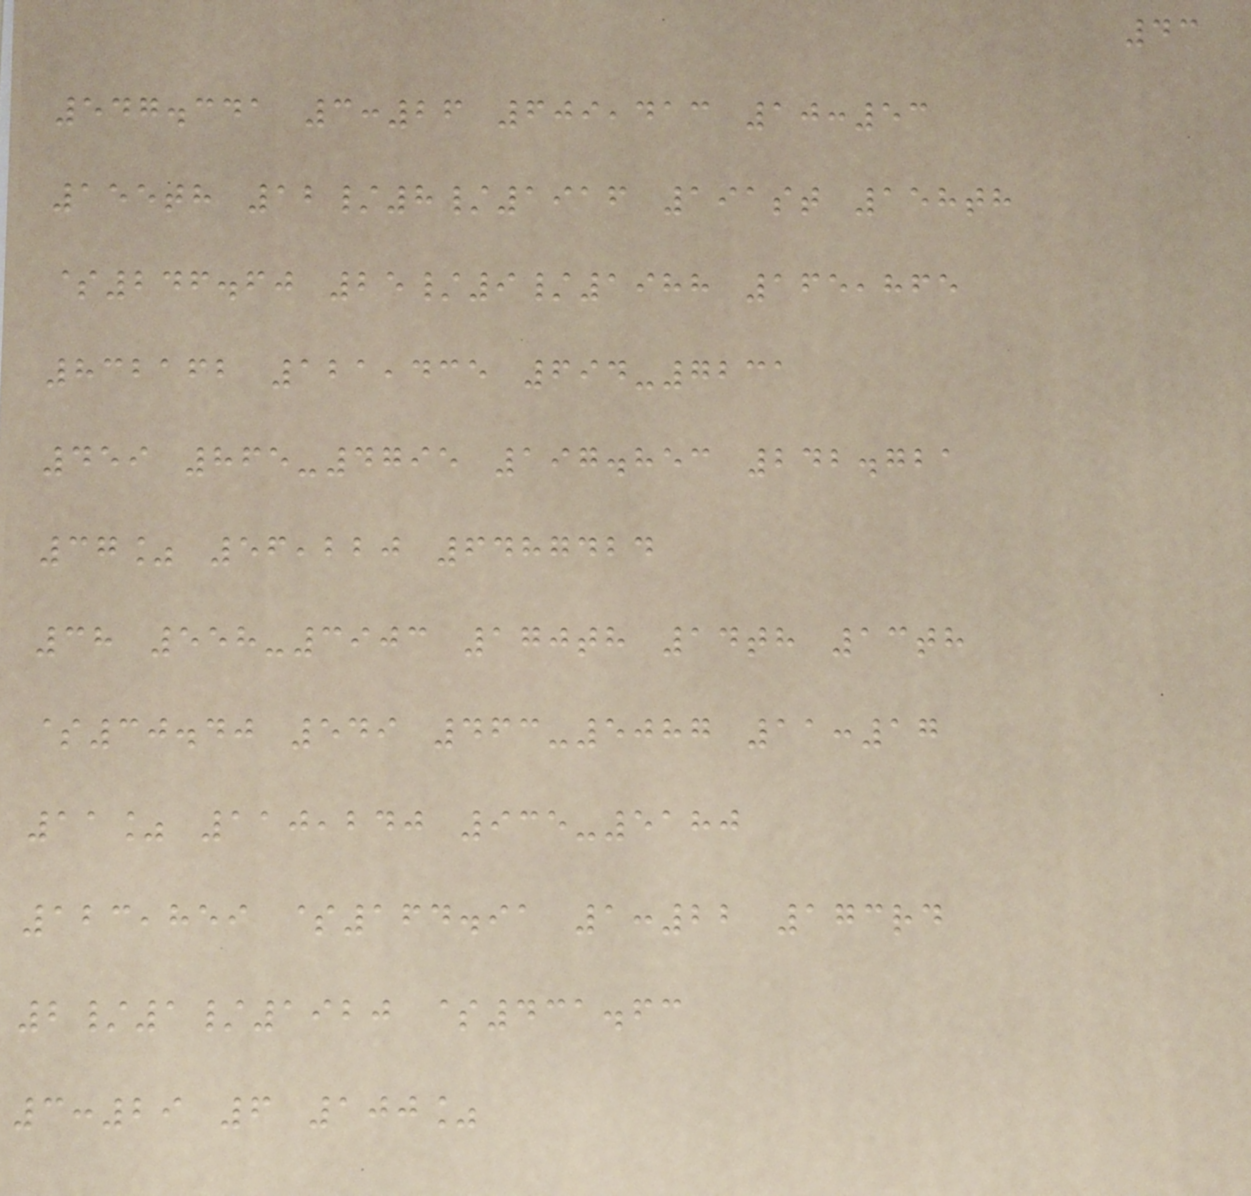43
547.341 3:26 609,413 10:53
155th 12/8/1916 191st 158th
$246.60 25/9/1988 165,865
832162 121,435 694-7231
459 865-4795 197.853 242.721
37% 56,220 6487424
38 558-3903 170th 14th 13th
$30.40 549 463-5087 11:17
11% 110,240 935-5180
123,859 $164.91 1:22 173rd
2/1/1920 $431.63
3:29 6 100%
